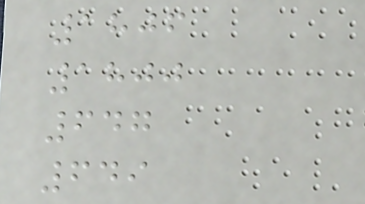1806
1800
647
649
